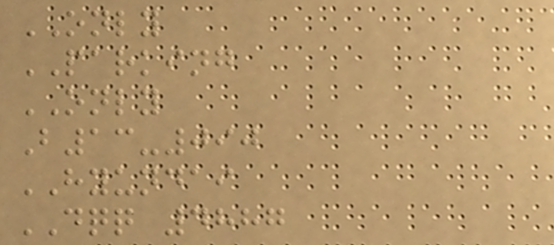ONLY
PARKING
ONLY
B13-090
HYUNDAI
DQQ 4887
